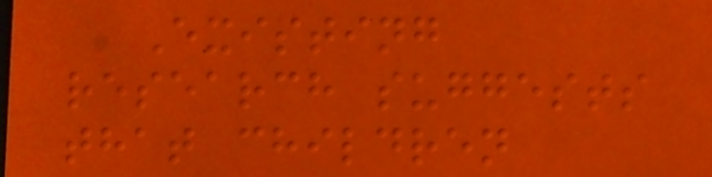Existing
research suggests
that children
